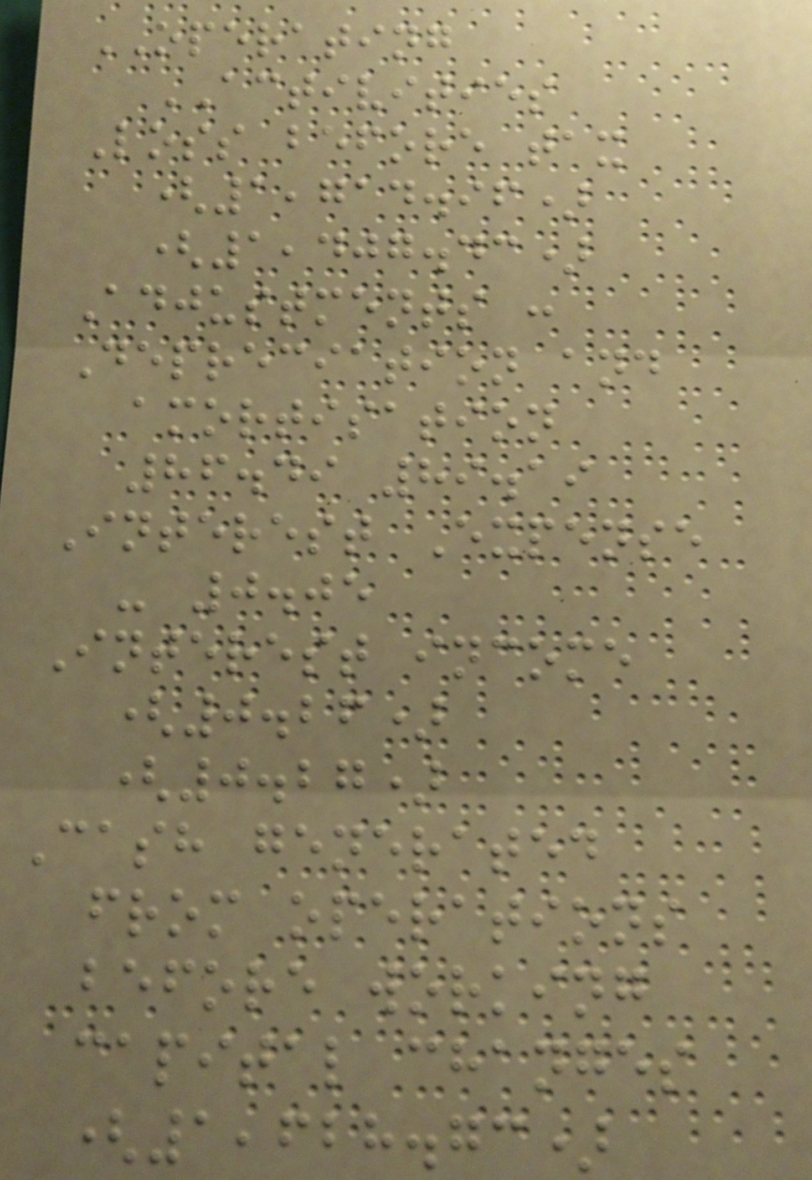OPERATING
ACTIVITIES
Loss before tax
(1,714.96)
(1,407.43)
Adjustments :
Depreciation and
amortisation
86.49 89.19
Interest Expense
- 0.05
Interest income
(0.26)
(0.27)
Cash generated
from operations
before working
capital changes
(1,628.73)
